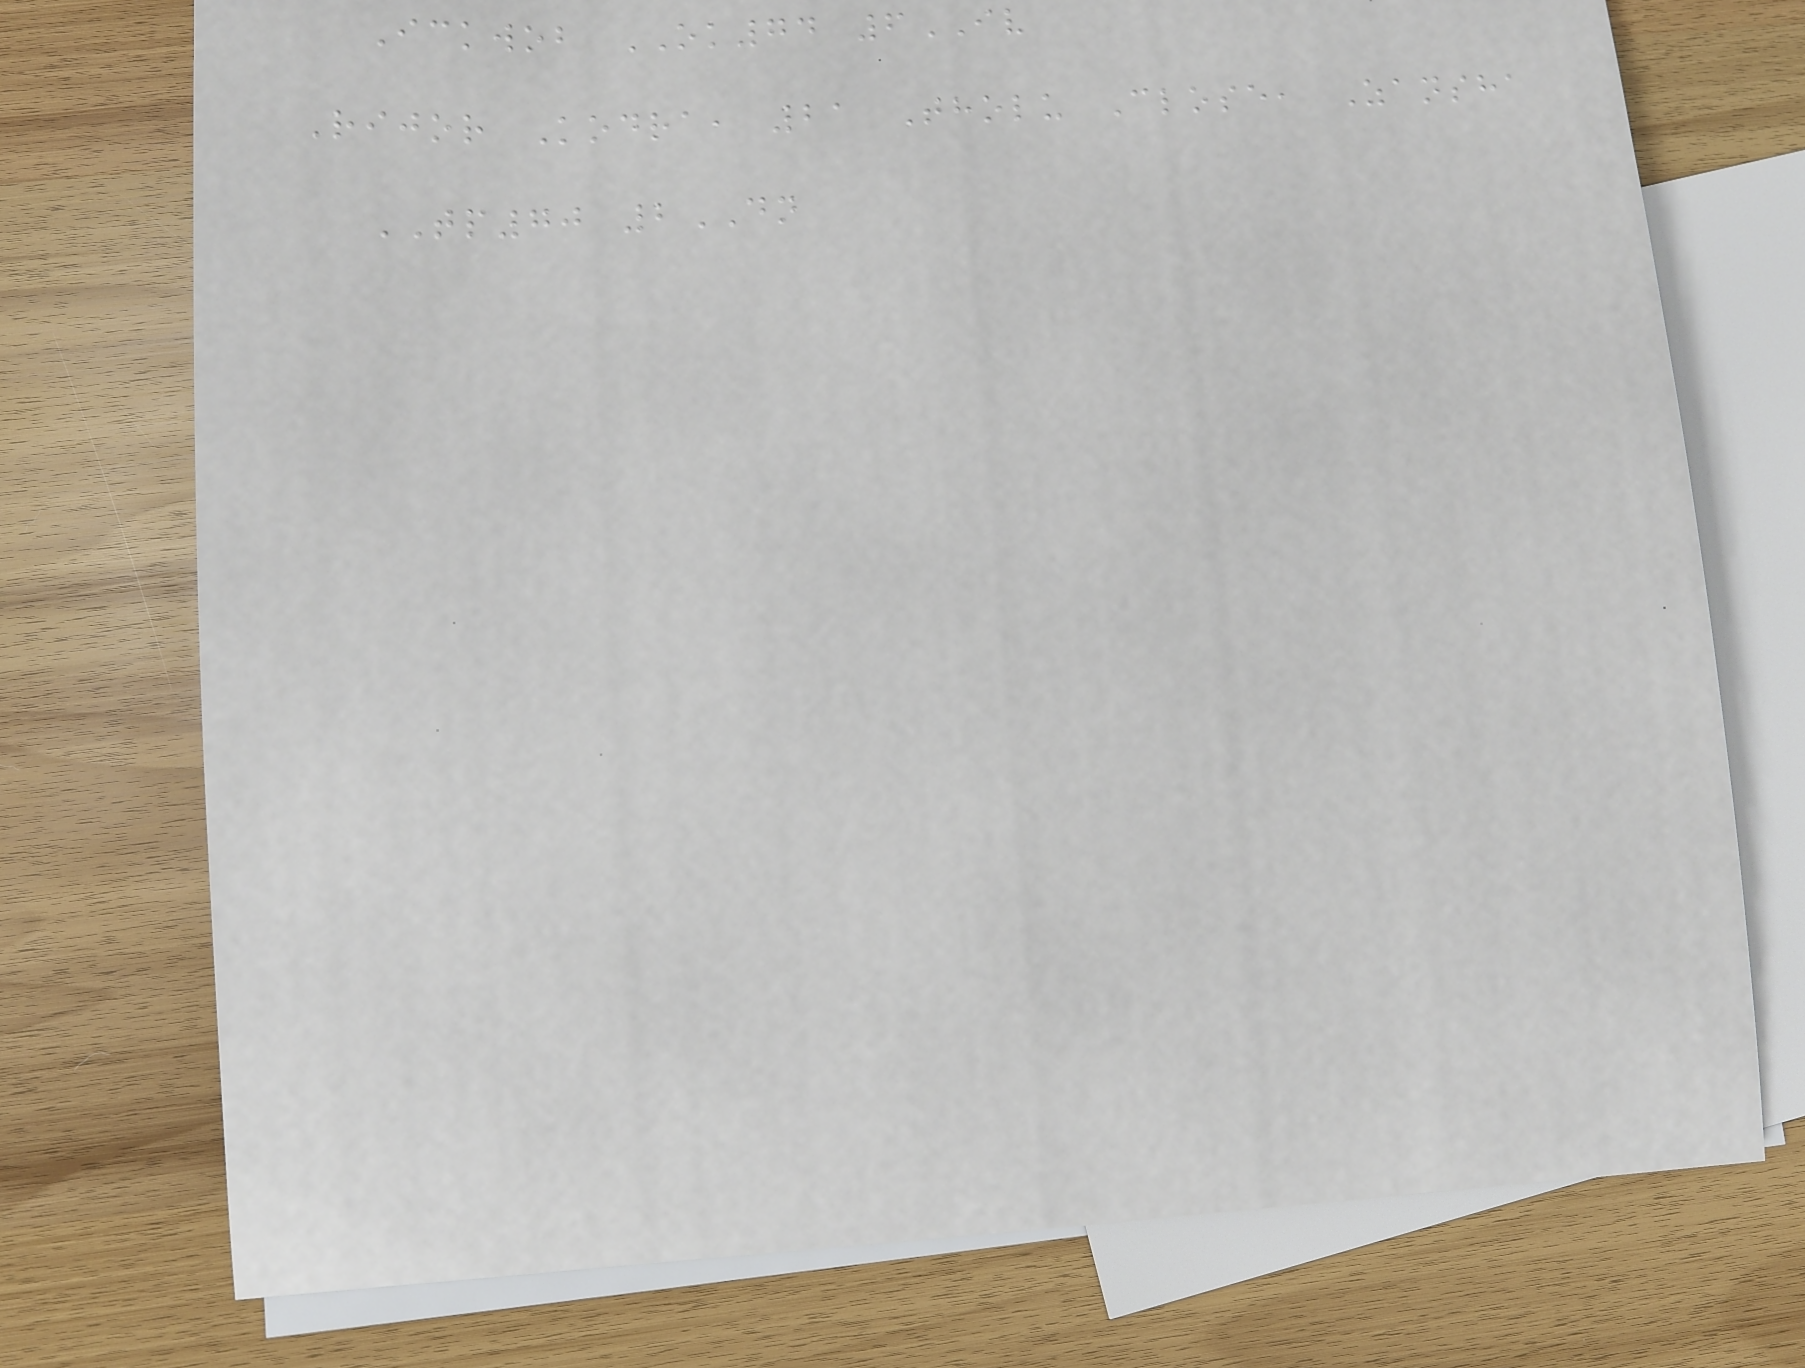Ickwob OK74 6IV
Rijor Kodra, 21 Tholu Close, Zansha
TP70 2DN
